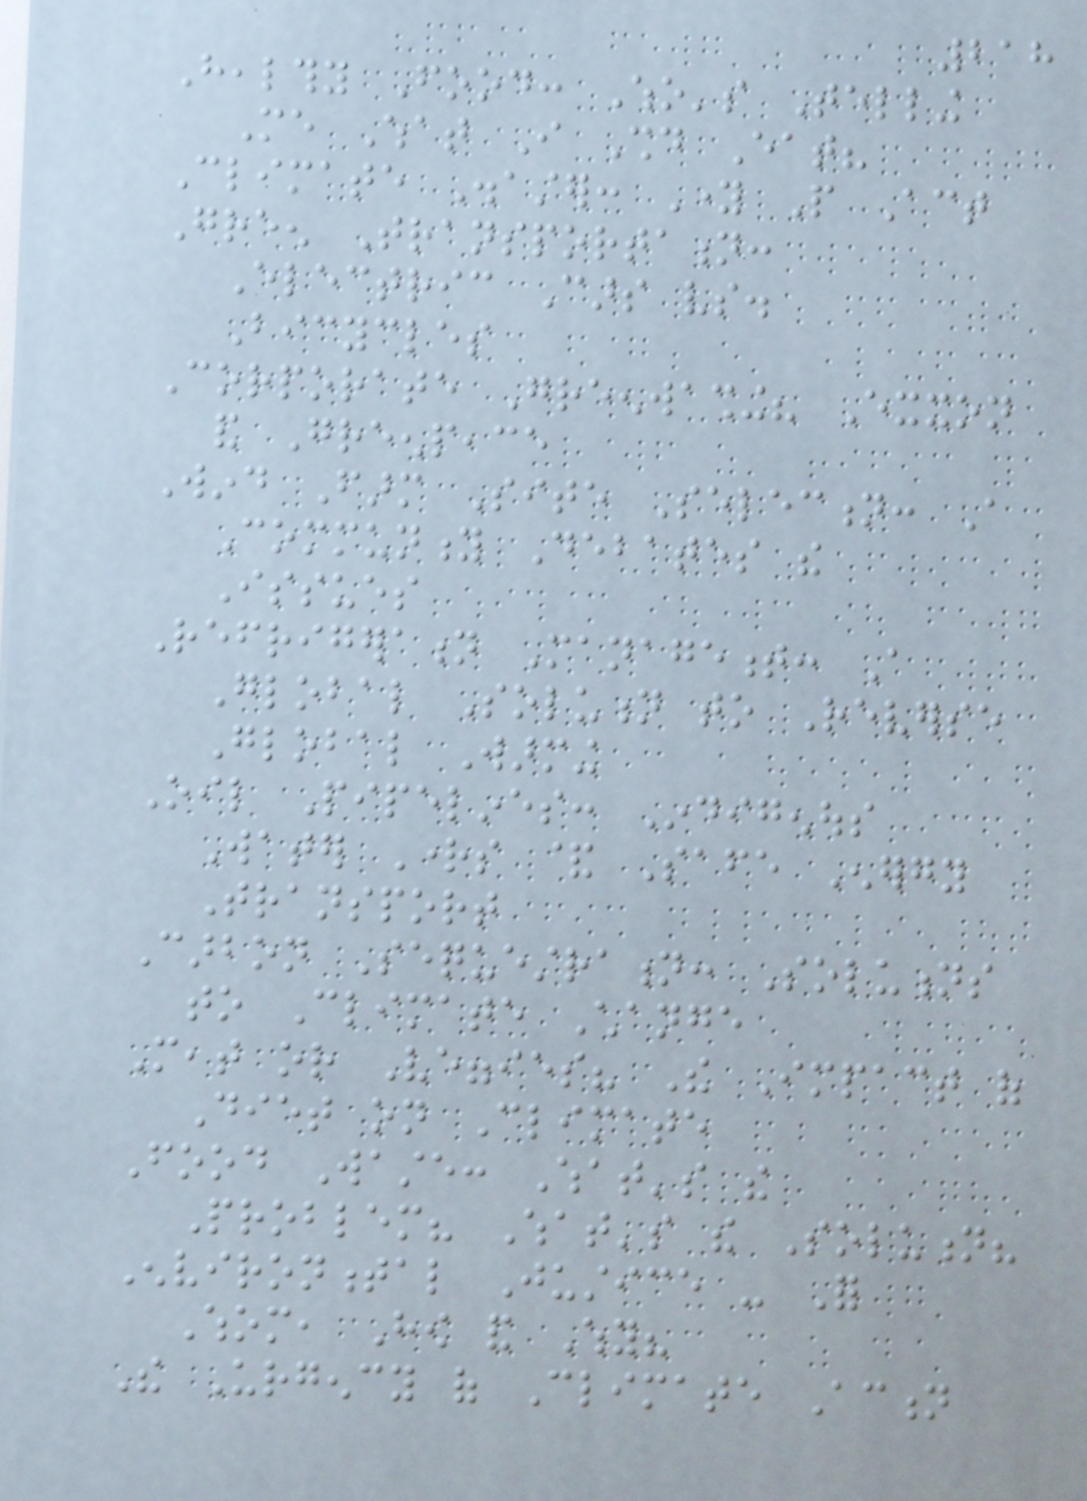218
Healthy Food: Who's Telling
Me What I Should Eat?
Climate Disaster: Young People Act
Green Transportation:
Electric Cars vs.
Bicycles
Corporate Greenwashing? Exxon
and Greenpeace
Wind Farm Site Selection: A
Community Debates the
Issues
Refrigeration Management: A
Global Solution to Reverse
Global Warming
Oil Pipelines: Indigenous
Water Rights & Safe Energy
Transport
Carbon Sequestration: Solutions
to Climate Change
Meat or Veggies? The Impact of
Diet on Climate
Food Waste: What's the
Problem? What's the Solution?
Environmental Justice - For
Whom, How and Why?
The Urgency of Climate Action
